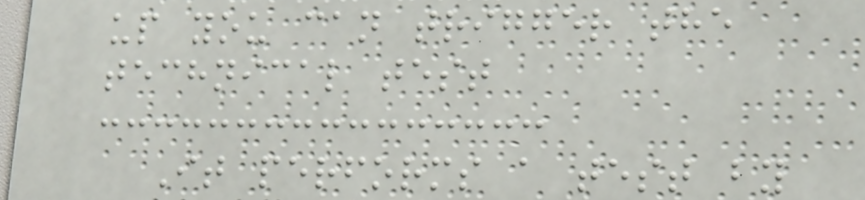up you can trigger the
technical test
It performs a test by
